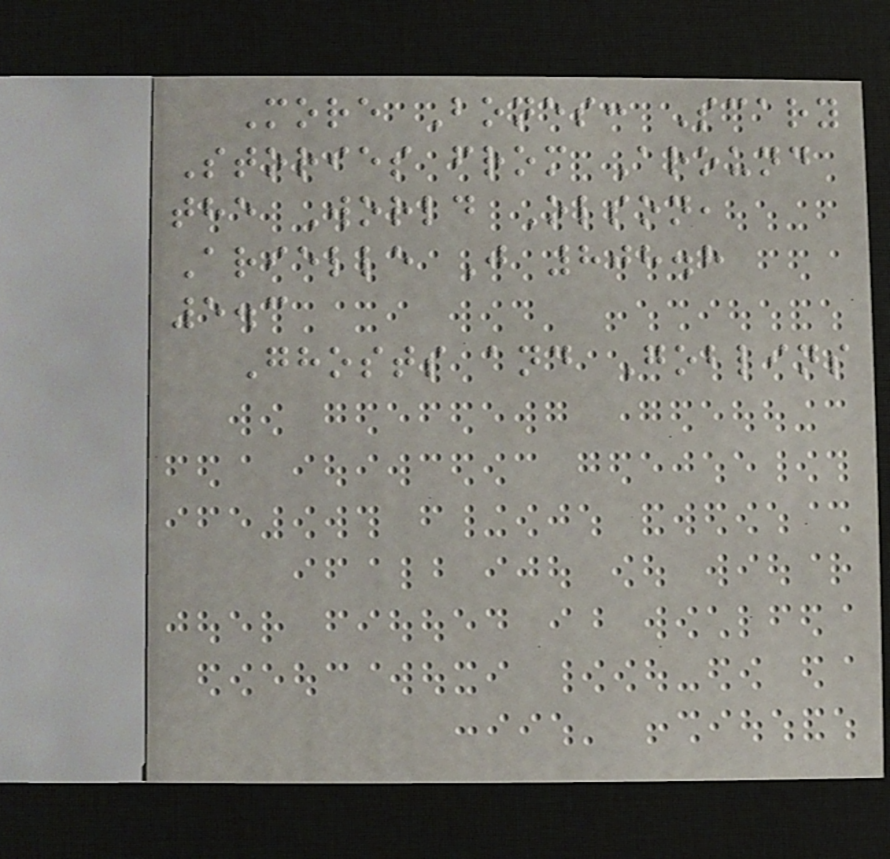More Bones: Scary
Stories from Around
the World Olson,
Arielle J 808.8
5.3
Ghosts and Goblins
